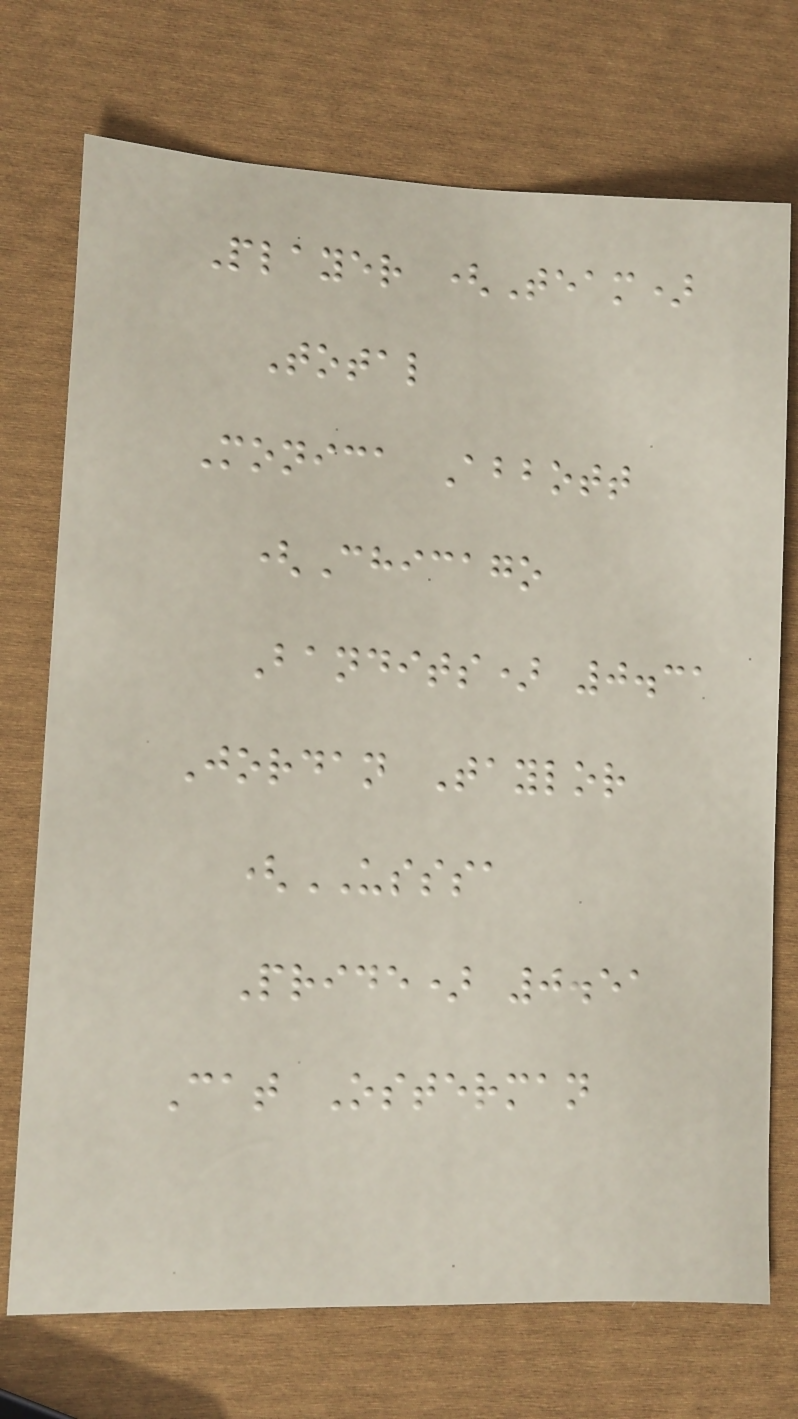Player (Team)
Total
Monica Abbott
(Chicago
Bandits) 0.31
Jordan Taylor
(USSSA
Pride) 0.51
Cat Osterman
